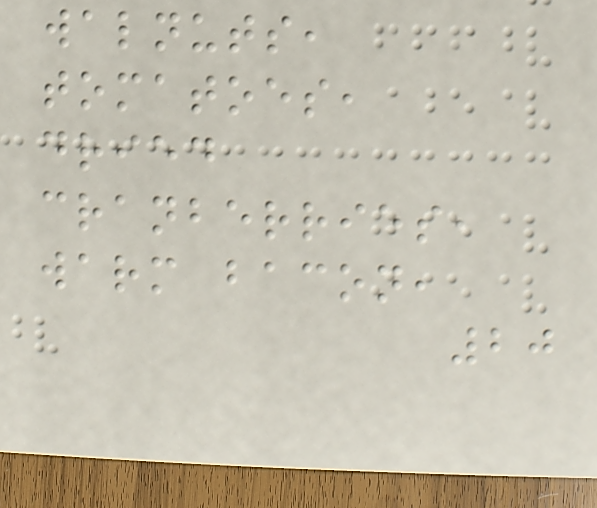walnuts,
tomatoes,
dried
cranberries,
warm bacon,
20
